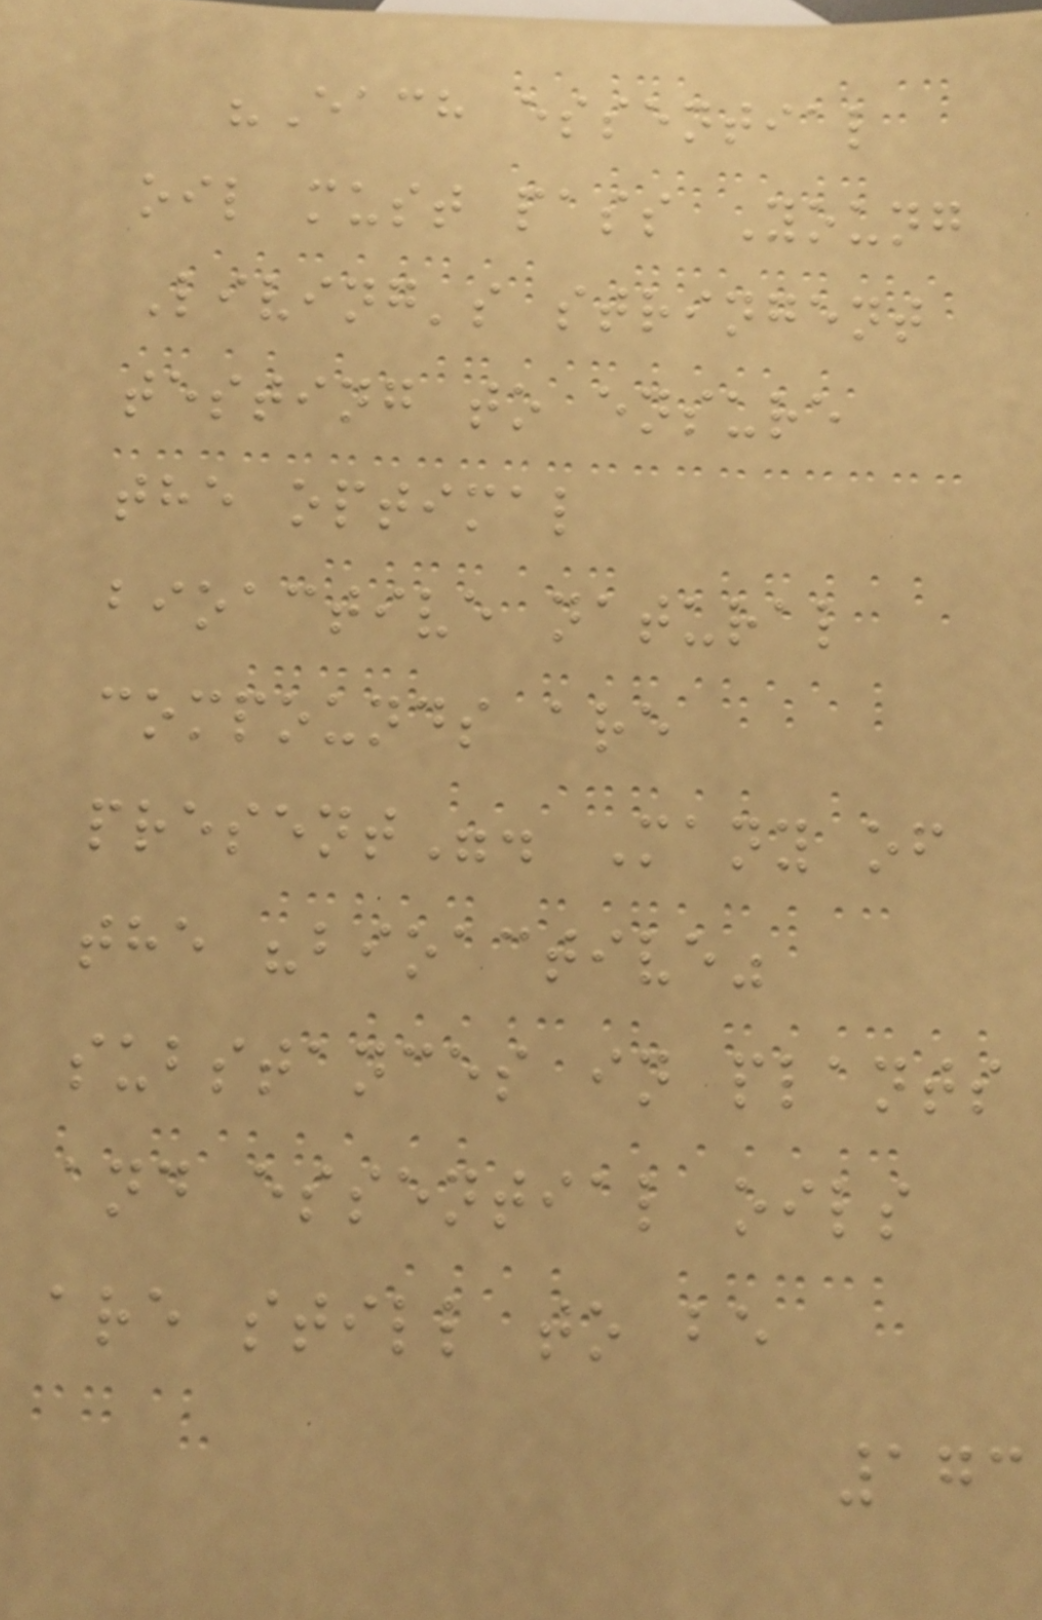"Each essential
oil must pass Young
Living's stringent
testing to ensure
the optimal
bioactive natural
compounds are
present". Many of
the "bioactive"
substances in plants
and essential oils
are still to be
173
